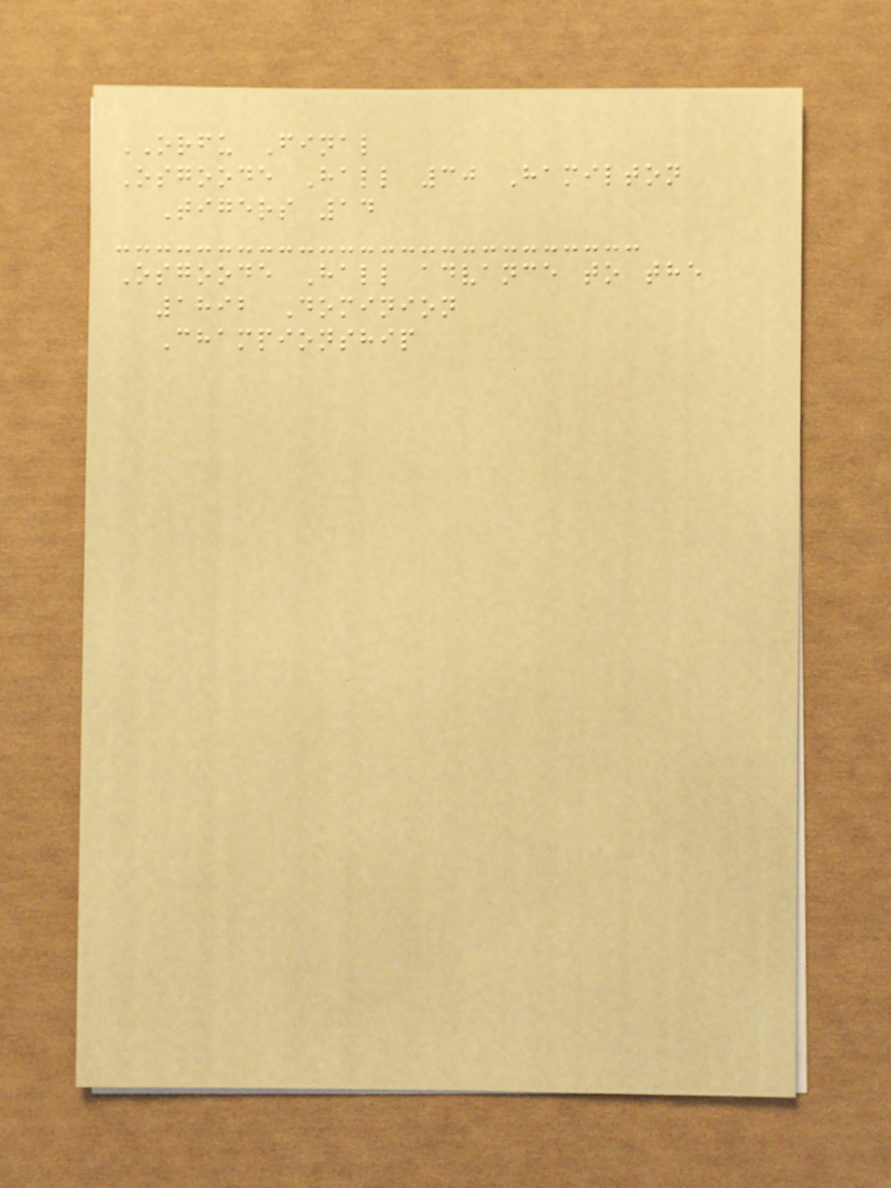ORFU Final
Osgoode Hall 30 Hamilton
Tigers 14
Osgoode Hall advance to the
1892 Dominion
Championship
